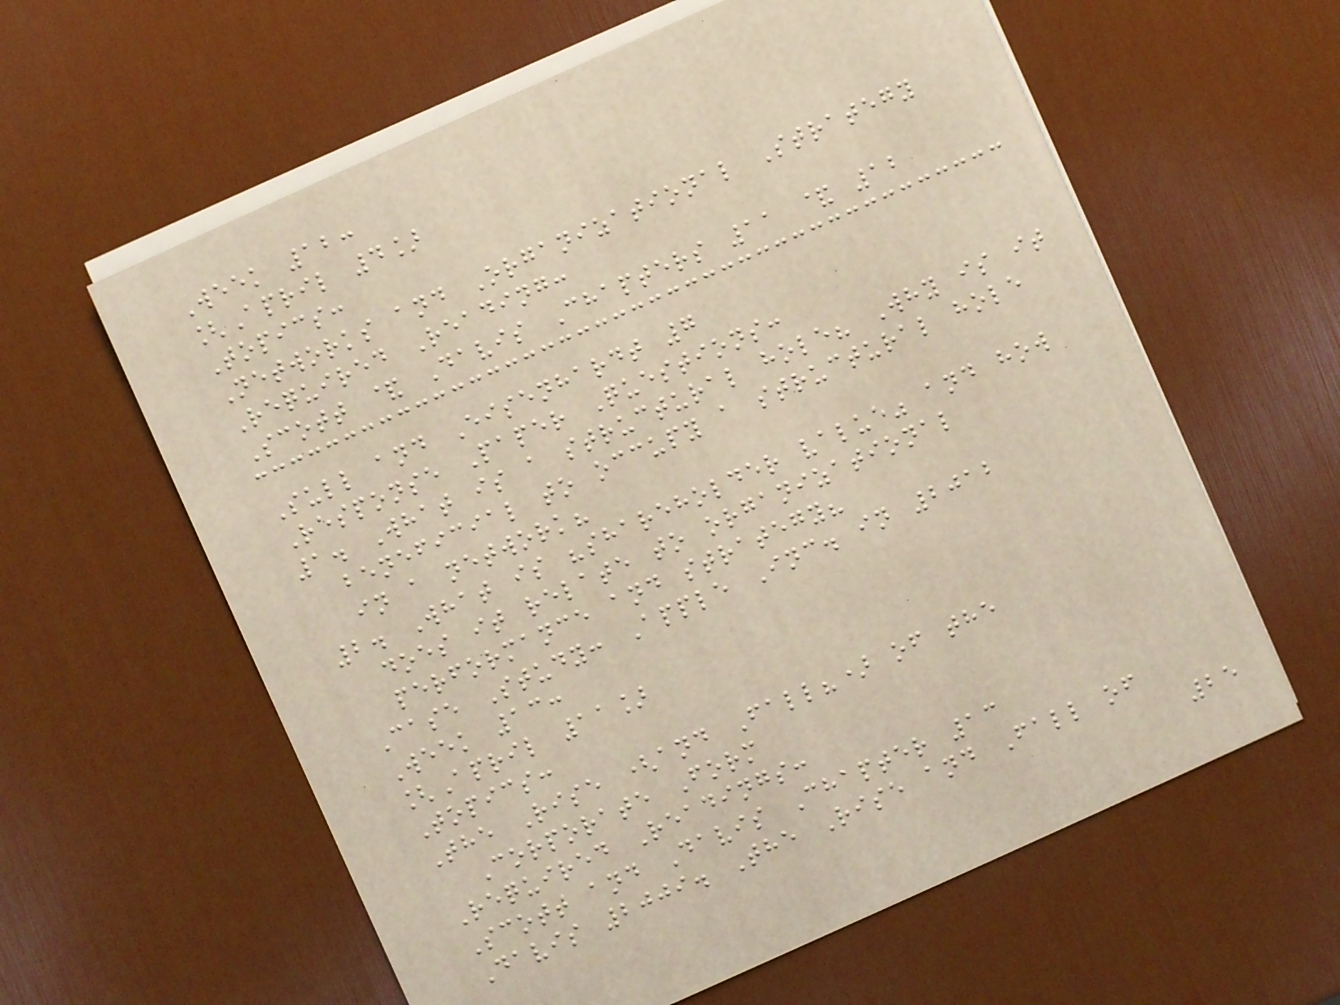Week 12:
[April 4]
Topics:
Networks and Organizational Strategy
Required Reading:
Scott & Davis Chapters 11 & 12
Sull and Eisenhardt 7
Response Paper Questions:
1. What is a structural hole? Why is it
beneficial to occupy a structural hole
in a network?
2. What is "shareholder value" and how
does it relate to organizational
performance and strategy?
Case Study: Apple Inc. in 2012
Week 13:
[April 11]
Topics:
The Rise (and Fall?) of the
Corporate Form
Required Readings:
Scott and Davis Chapter 13
Davis 2009. The Rise and Fall of
25
